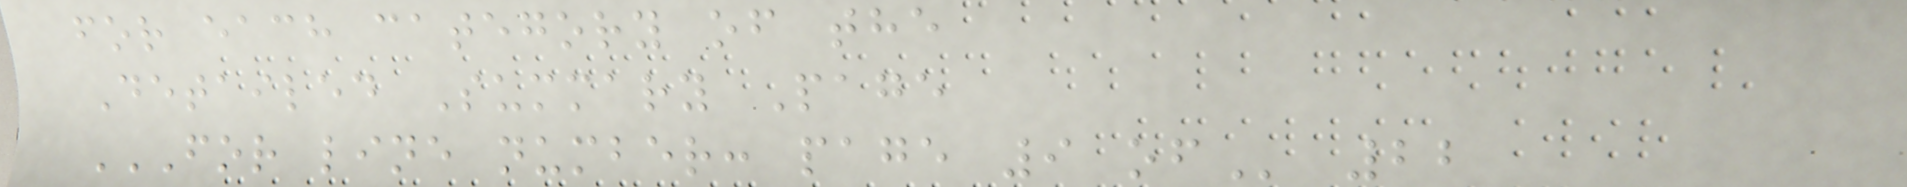for each category of the
Detailed Summary Page
FOR LINE NUMBER: PAGE 9 OF 22
